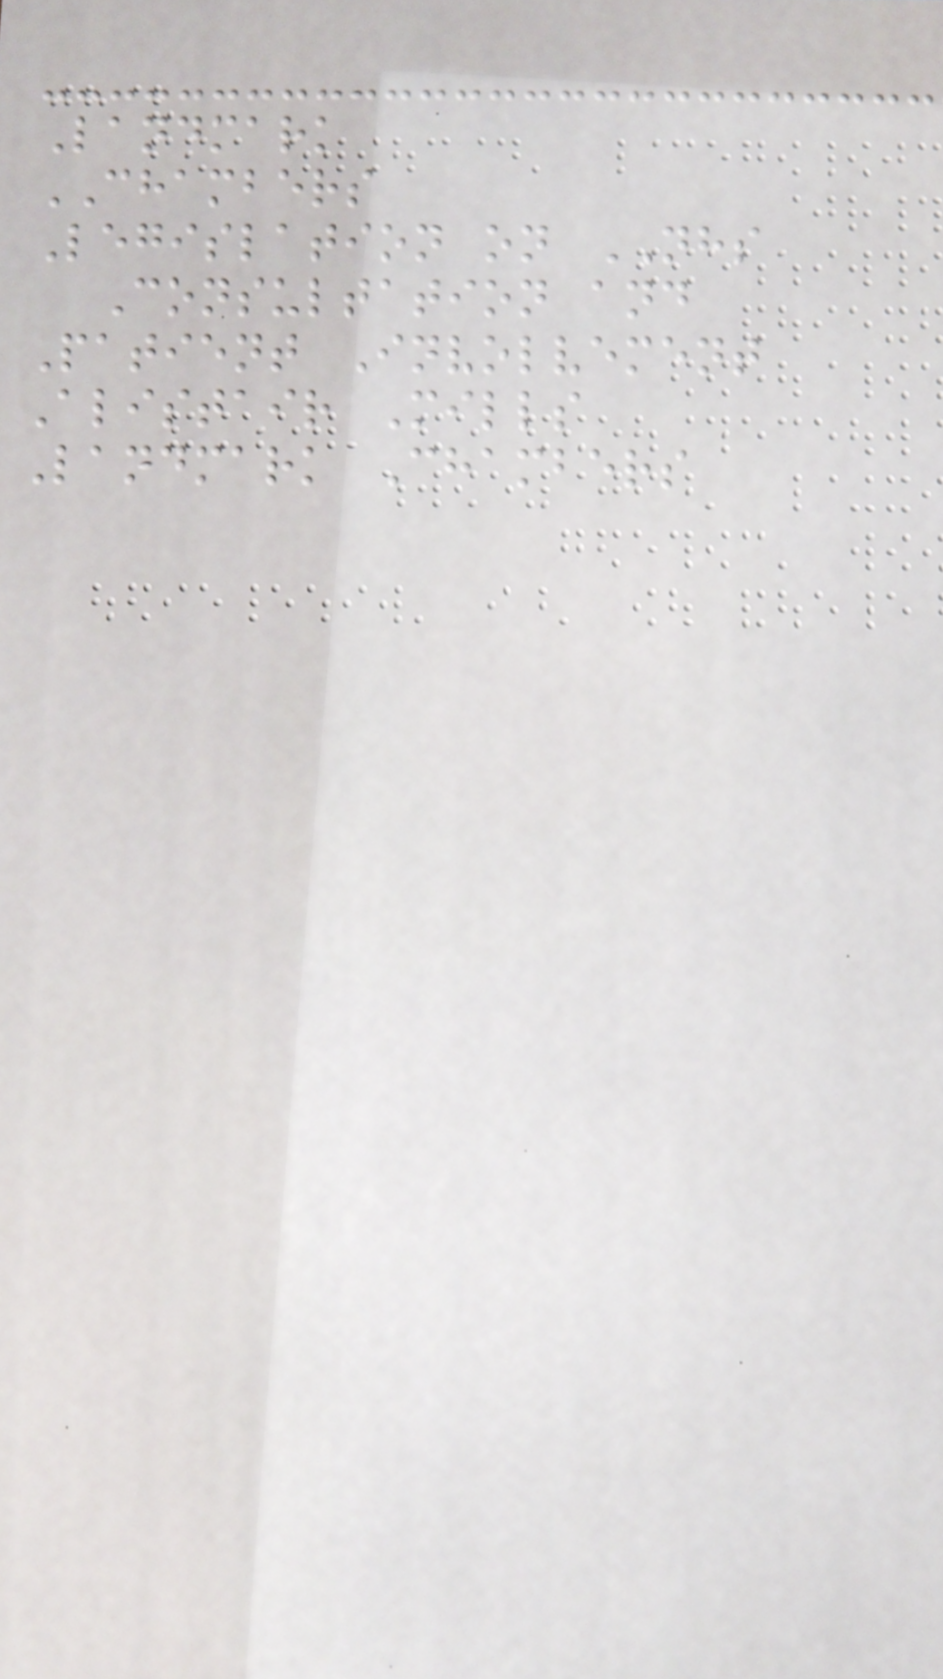Landmark
CHAMBERS
Legislation on NHS
Consultation and
Patient Involvement
Alistair Mills
Landmark Chambers
